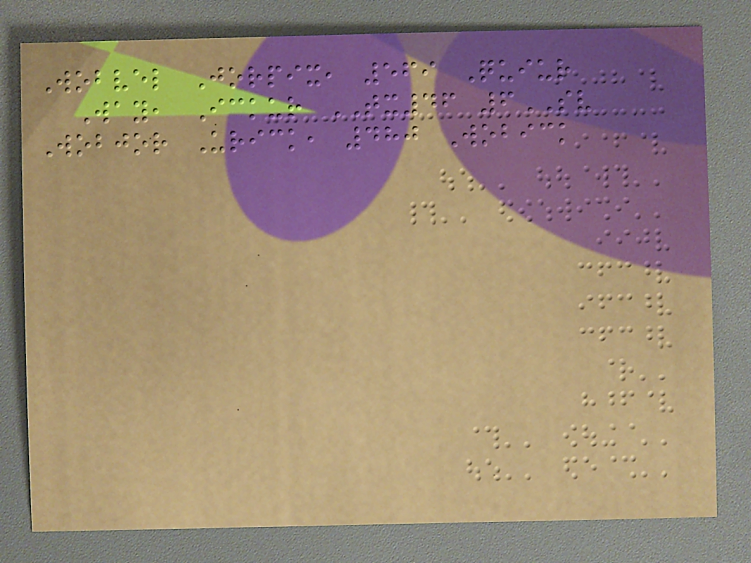Wobvel Jorpix, 569 Quiur
Way, Ickur TX46 6SV
Wobjor Urick, 480 Wobick
